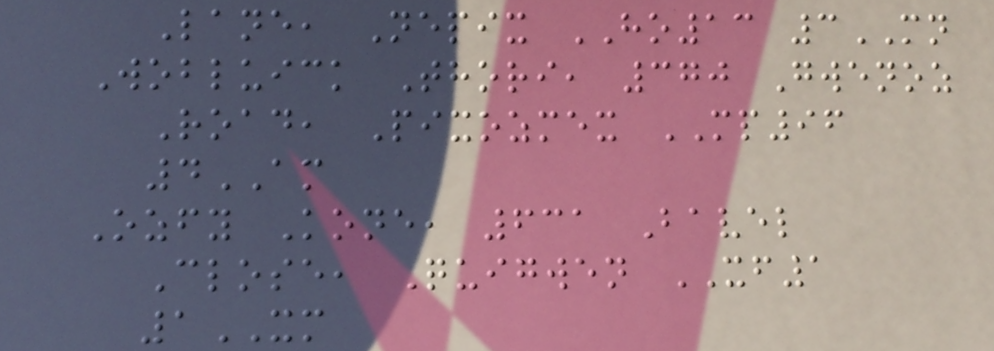Lane, Nepix HO13 3MN
Wobluick Thori, 370 Gwenoz
Road, Pixozmex MP96
4AM
Ozfy Kone, 631 Bavel
Close, Quigwen XF1
1XM
